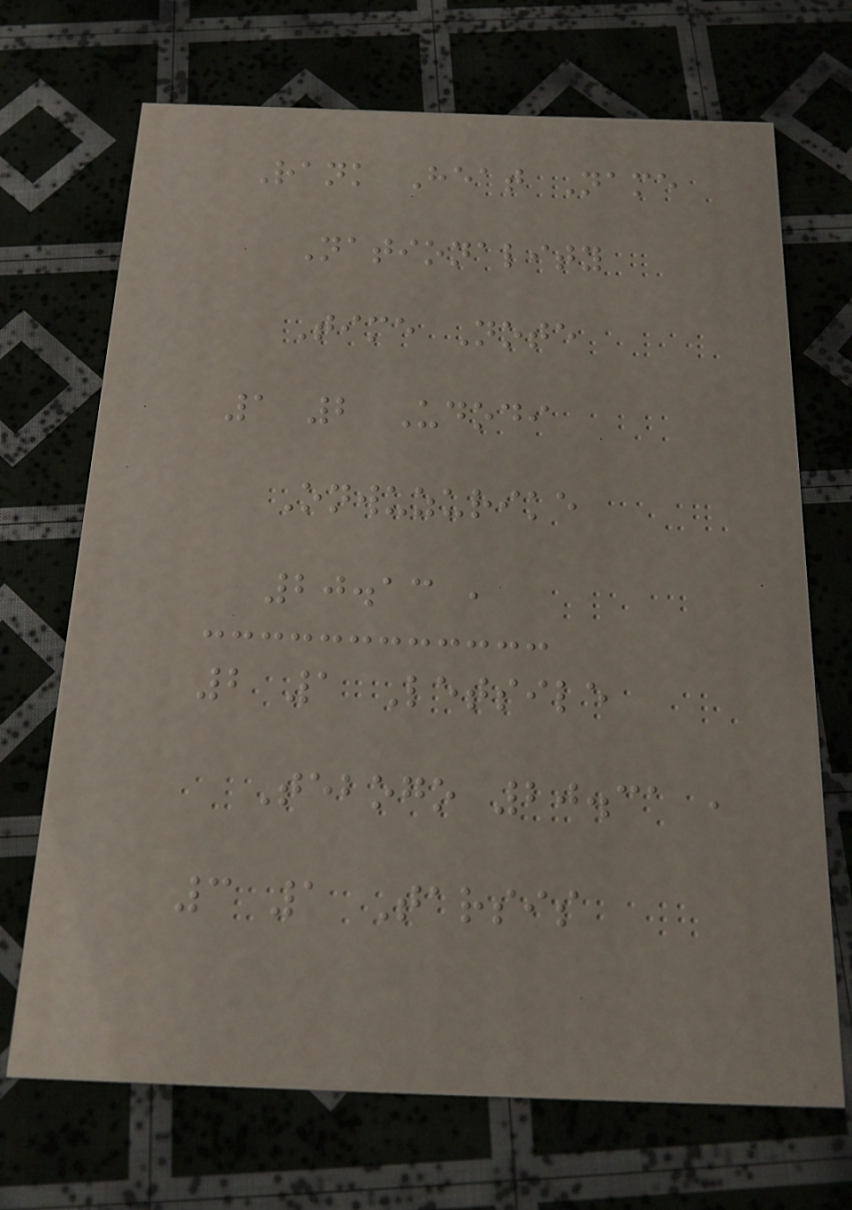Rank Heat Name
Nationality
Time Note
1 2 Udodi
Onwuzurike
20.13 ,
2 1 Letsile
Tebogo 20.31 ,
3 1 Tarsis
